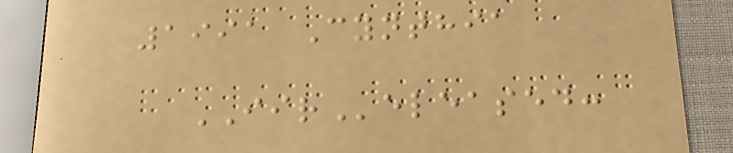1991 Cynthia
IIReleased:
